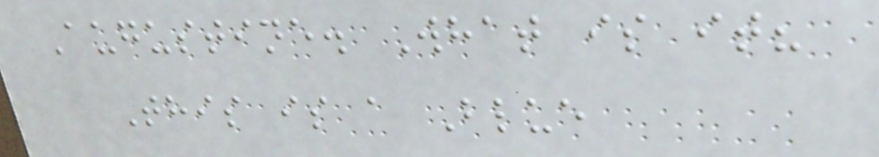Augustine. What is it?
This is a Blue
